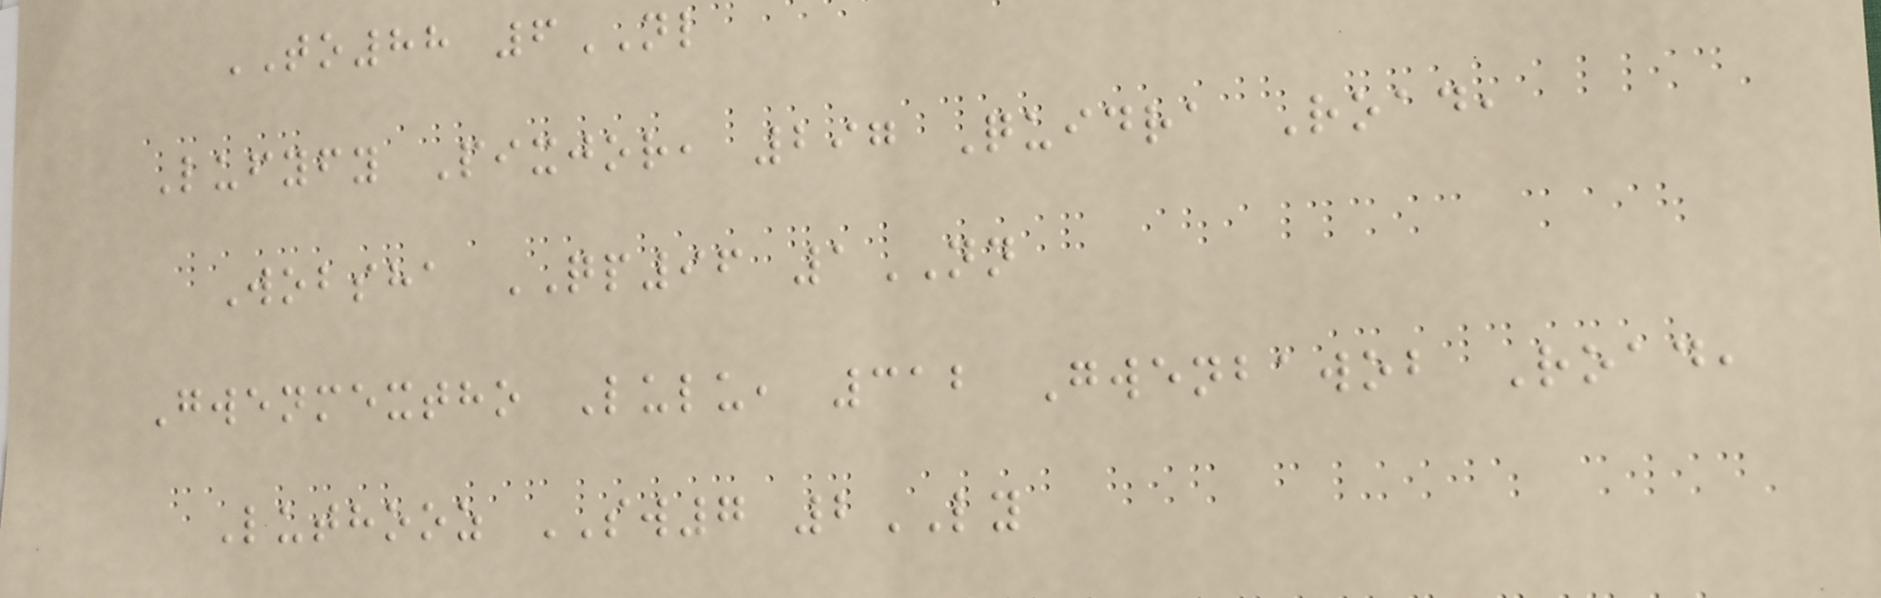TO88 6NL
Lufyfy Pixjor, 297 Quidra Road,
Wobsha QP96 1NN
Gwenmextho Lulu, 312 Gwenbawob Road,
Luthooz SW7 2LY
